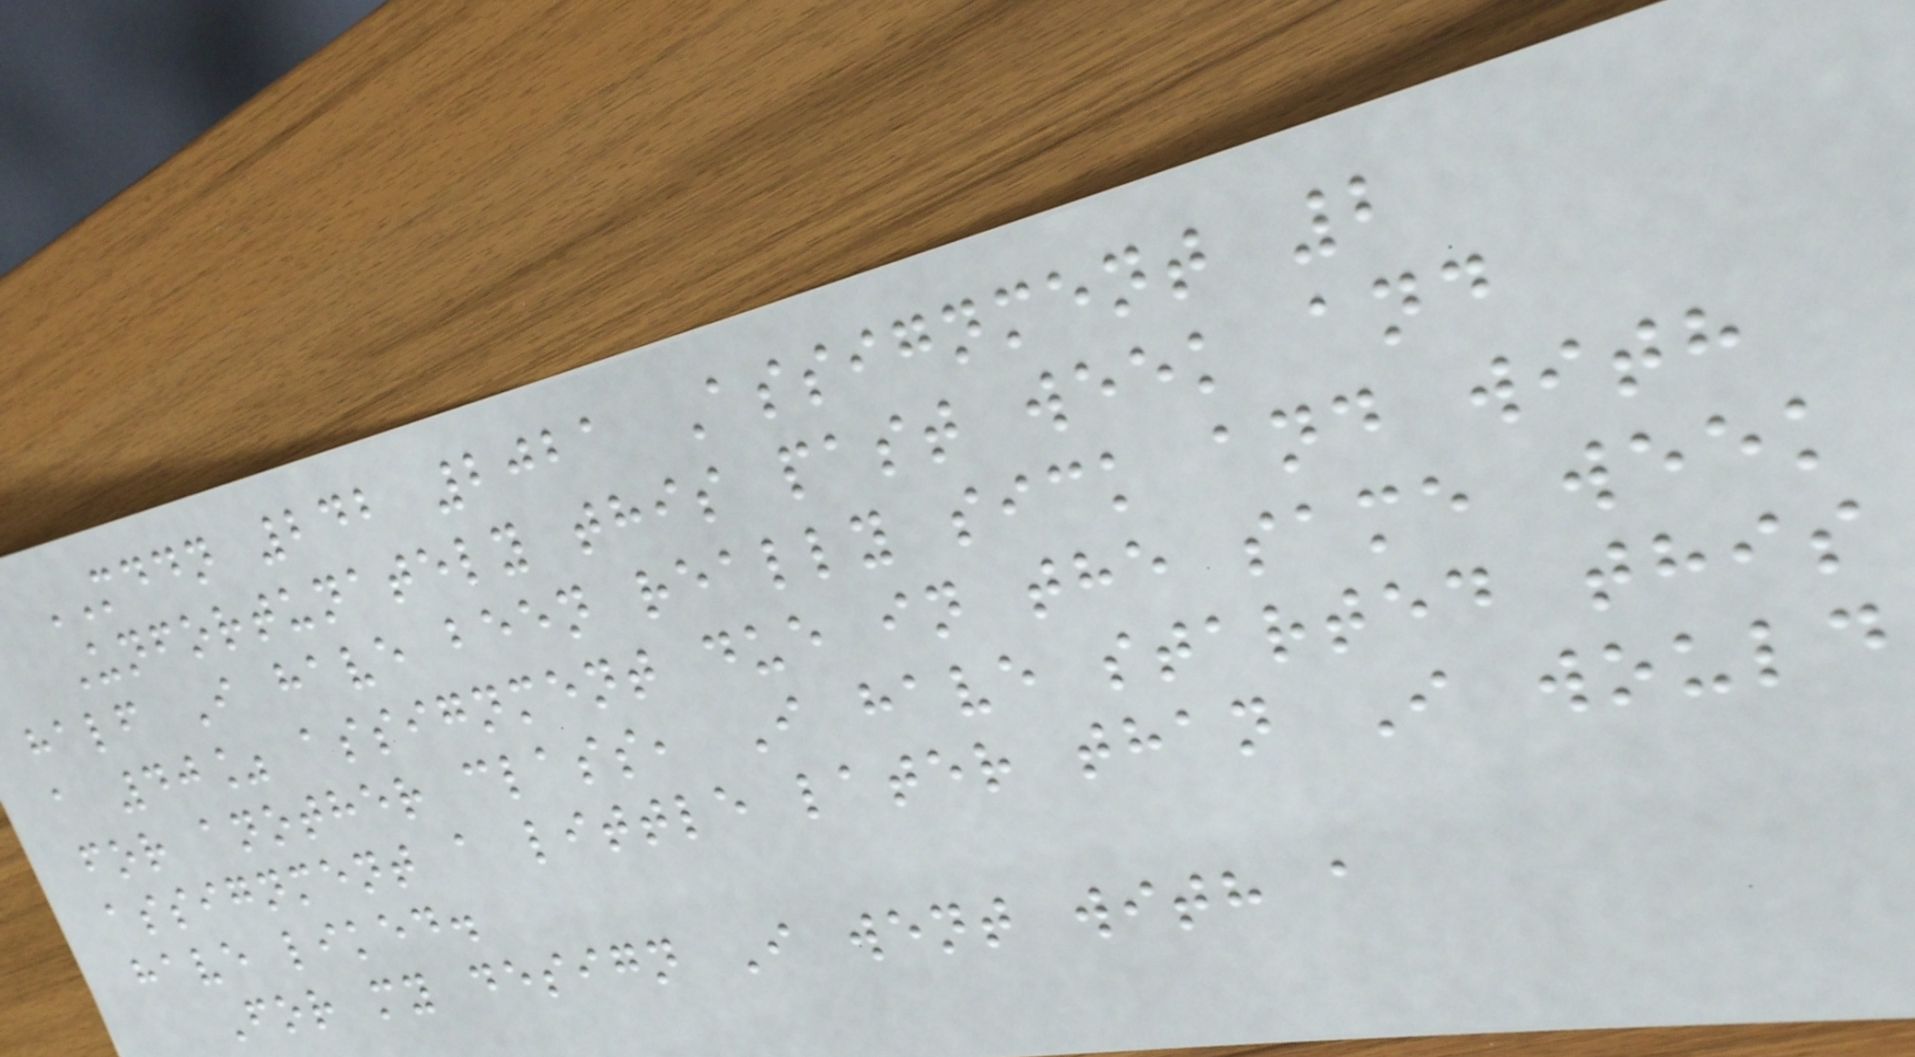MDDN 242 2021 Assignment 2
Unfortunately this past week and
half I have been really sick and with
a 40% assignment due in the same week
for another class, I have started this
assignment a little later than I would
have liked.
For my design I went with a
